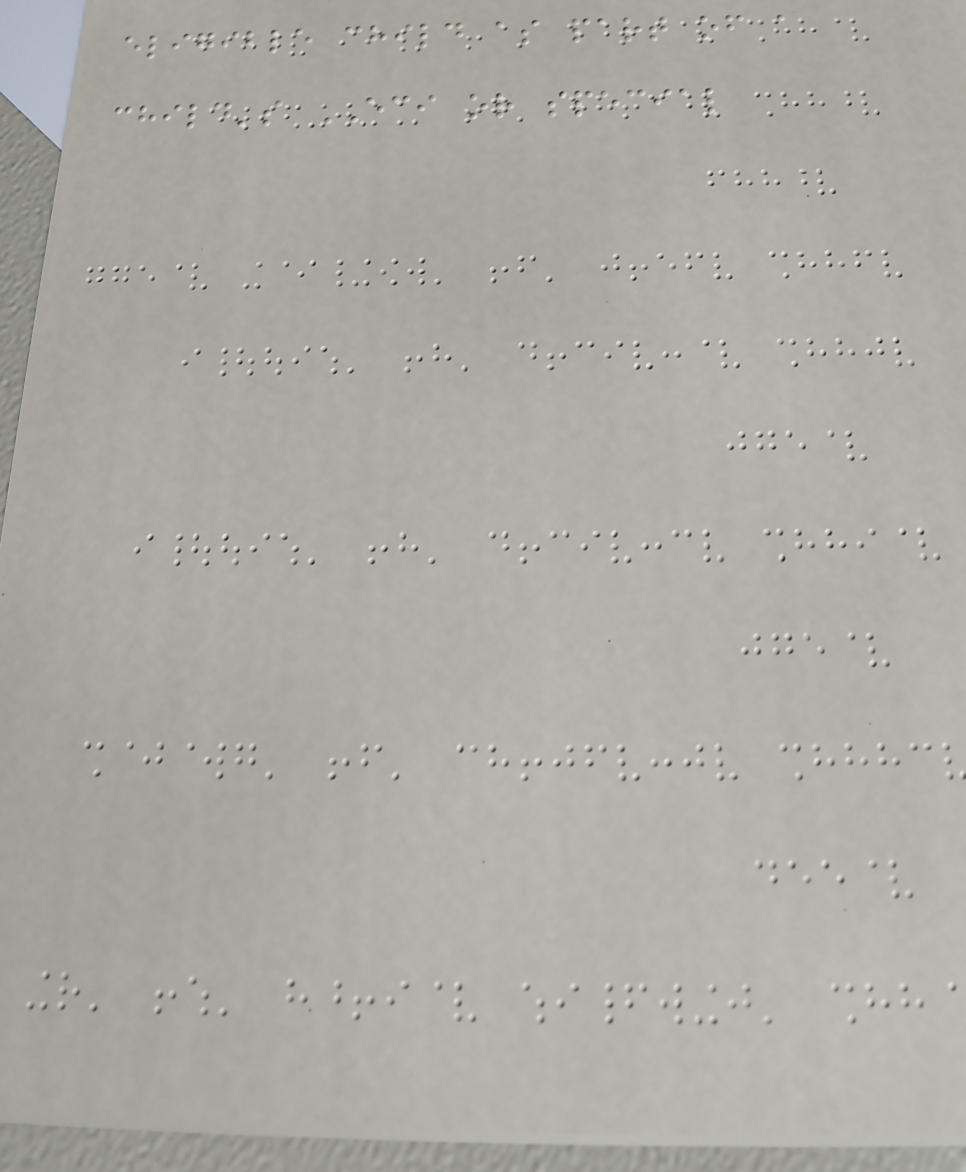eligible child as part of a
child's ECI or special
